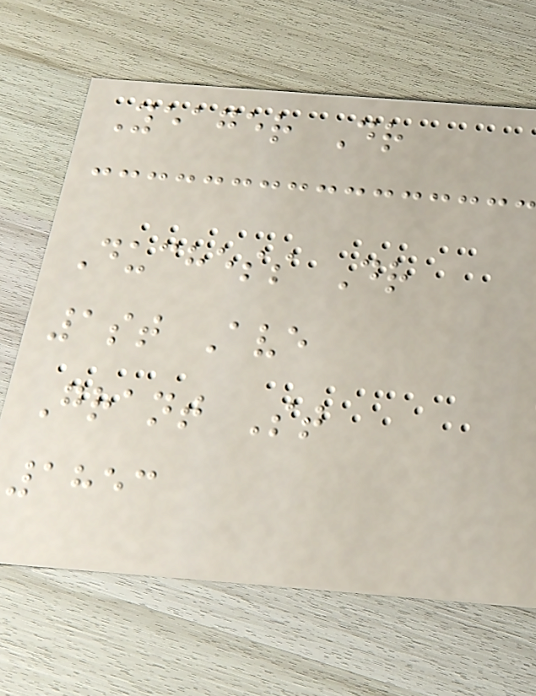Yeager Dr
Duchess Dr
1st Ave
Grant St
1853
